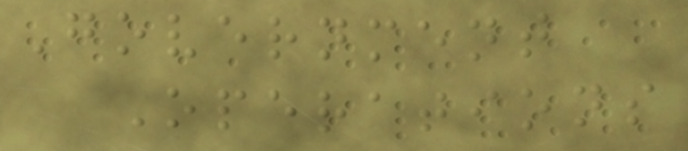Government
Operations
